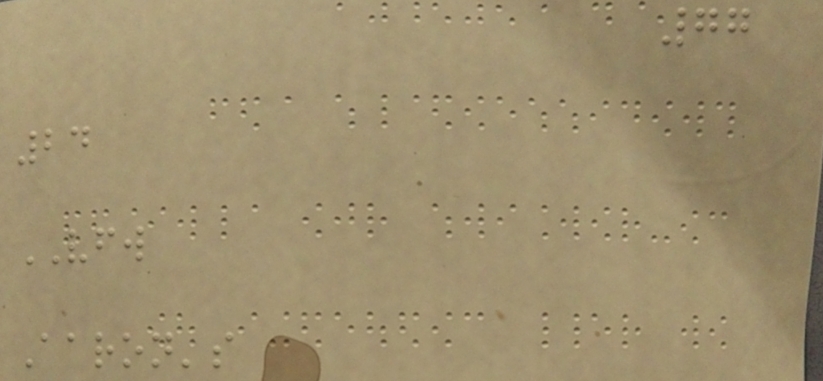77
24
VFW
Aaron's
